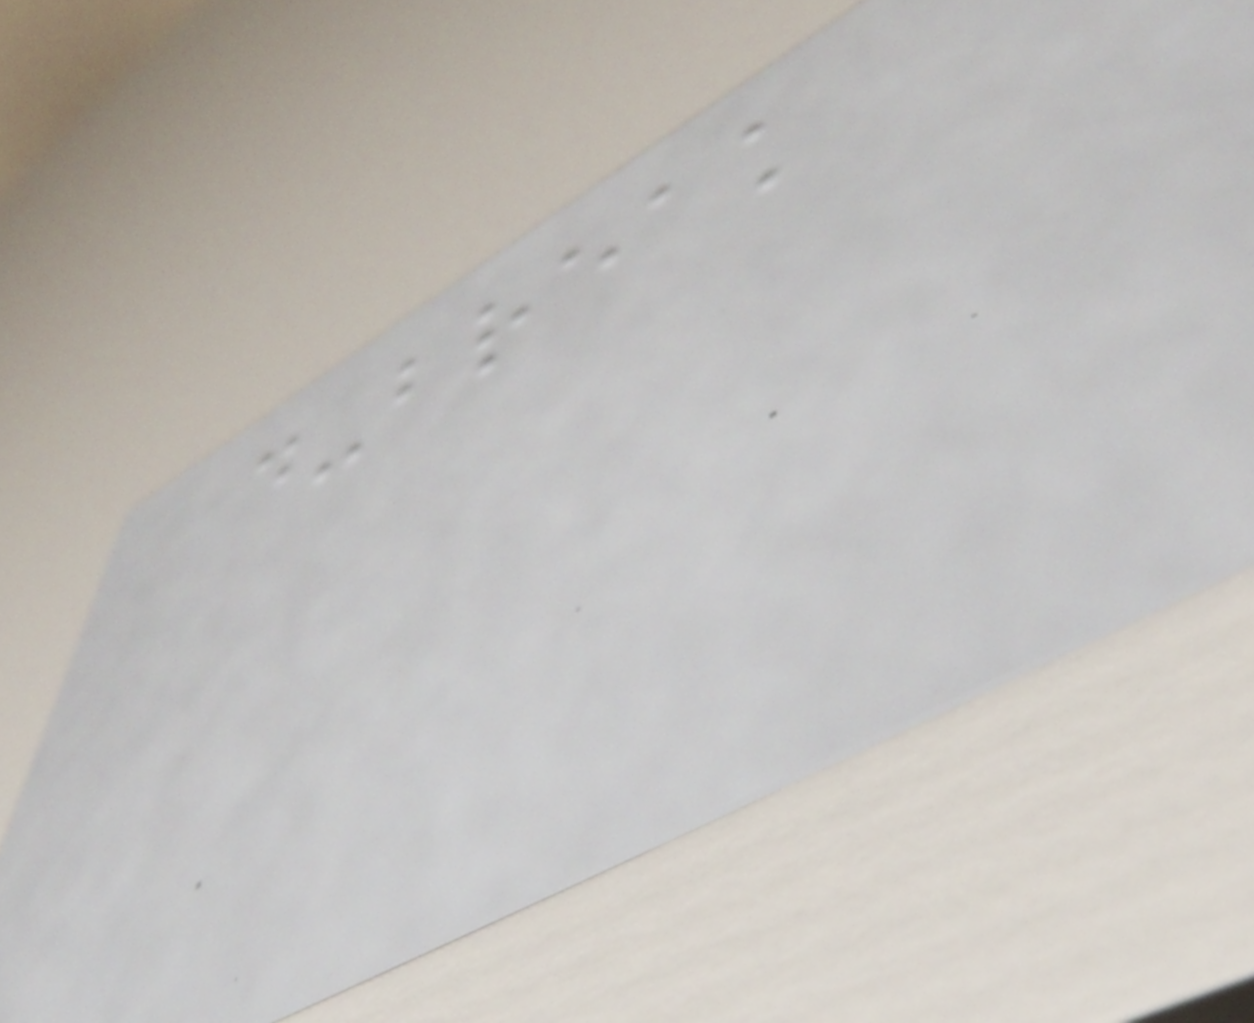d-break
